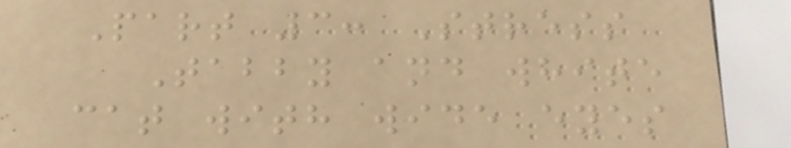Part 3: Stress
Tabby and white
cat with wide eyes
